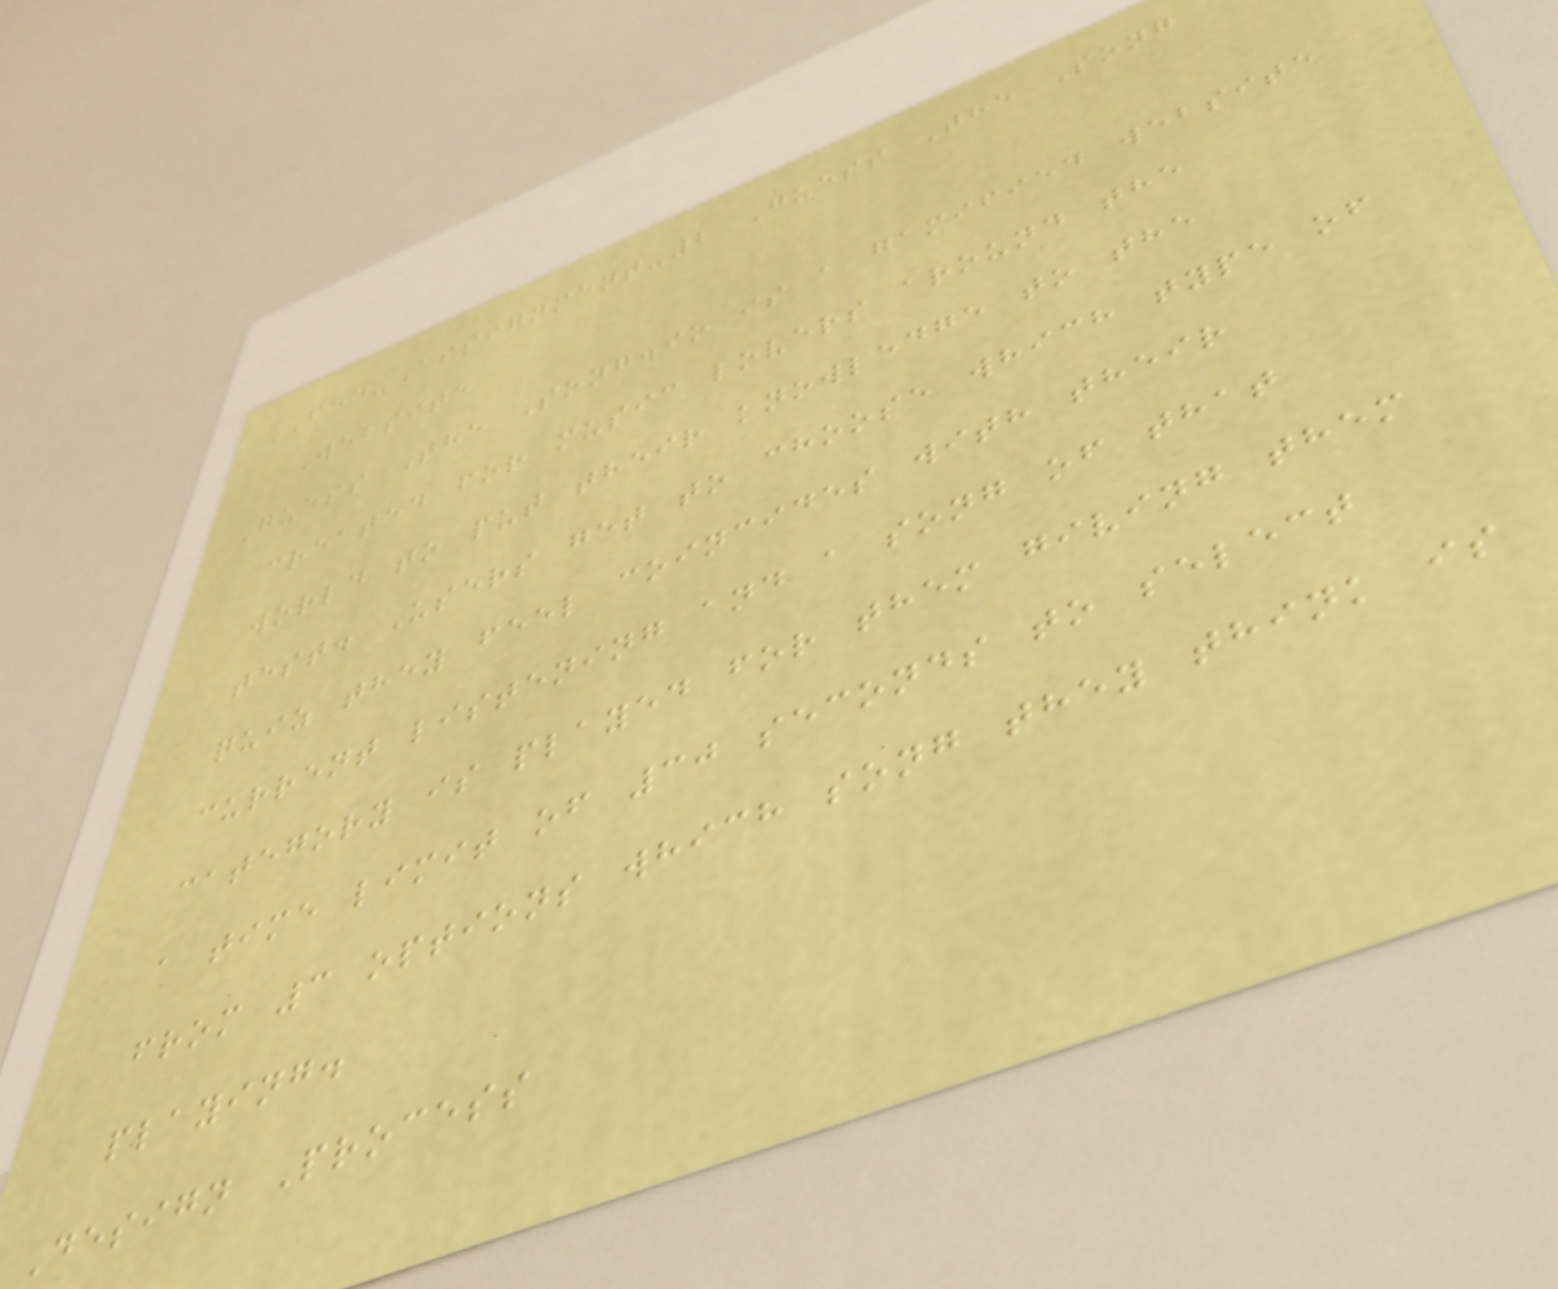FED-Assignment-2 Guess The Song
Website
Guess The Song.io is a gamified website
created for music lovers around the
world to put their knowledge to the
test. Users get to choose which type of
quiz they feel coincides with their
current listening and a song of that
category is played for them giving them
a time limit of 30 seconds to select
from 3 options which song they think is
playing.
Design Process
